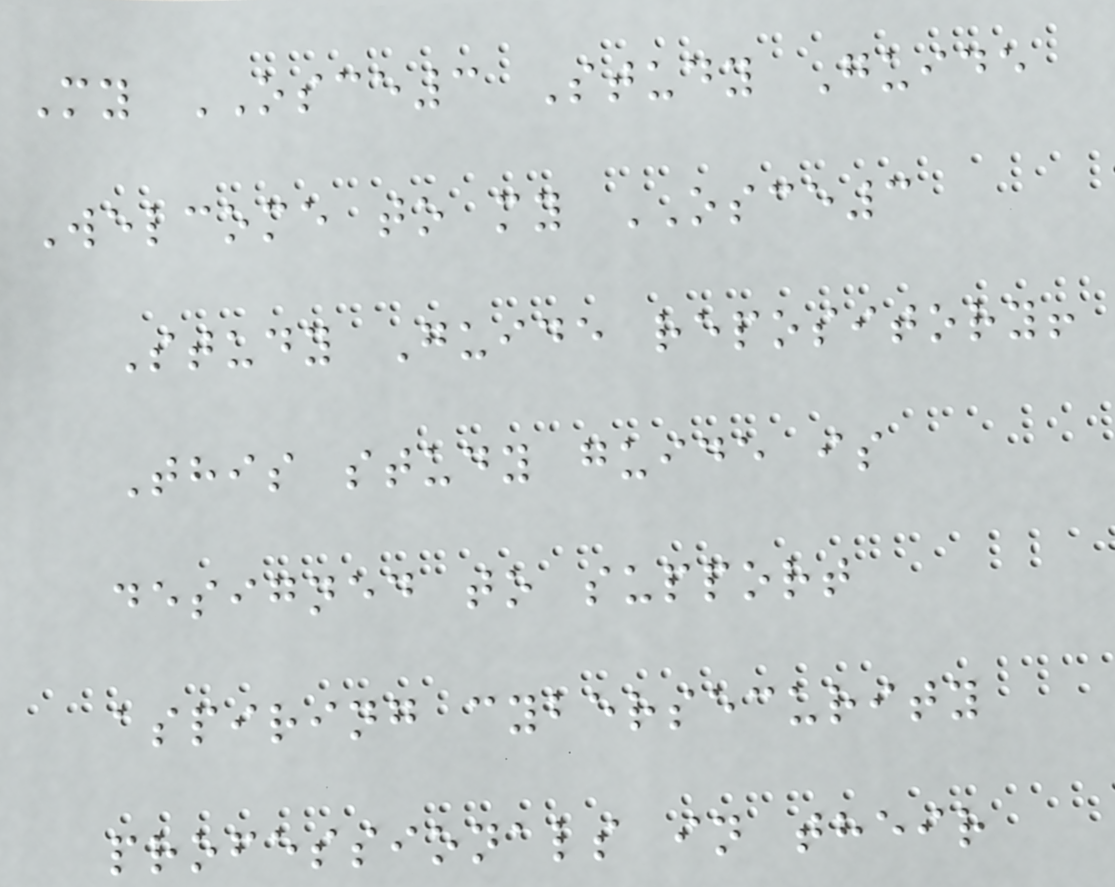My OSCE3 Study Guide
Welcome to my OSCE3
Study Guide repository!
This study guide is
designed to support
aspiring cybersecurity
professionals in their
